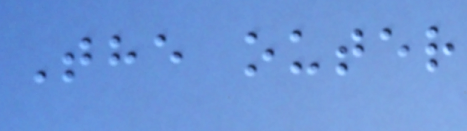The outer
